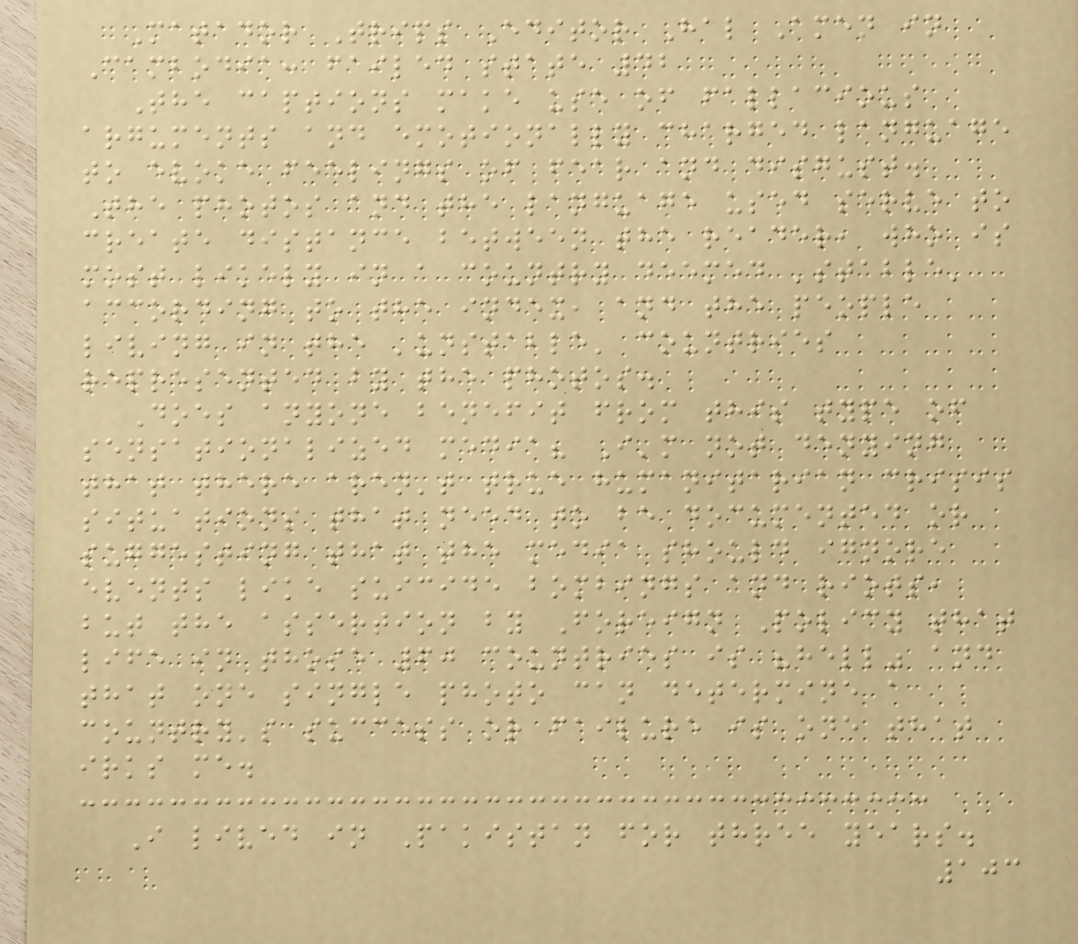Matador Trips Editor Hal Amen in
Cambodia: failed state 42
The captions make use of fallacious
arguments and emotionally charged language
to evoke feelings of fear and disgust.
The photos and the language used serve to
create distance between the reader, who is
most likely in a country deemed 'stable'
according to the index, and the people
living in the 'unstable' countries
represented by the photos.
Does anyone benefit from this type of
sensationalized media? I'm not denying
that there aren't true humanitarian crisis
situations that need to be documented or
suggesting that the media should ignore
events like suicide bombings and riots,
but the assertion by Foreign Policy that
life in those 60 countries is "hell" and
that one single photo can determine a
country's success or failure is one that
irks me.
I lived in Pakistan for three years.
103
